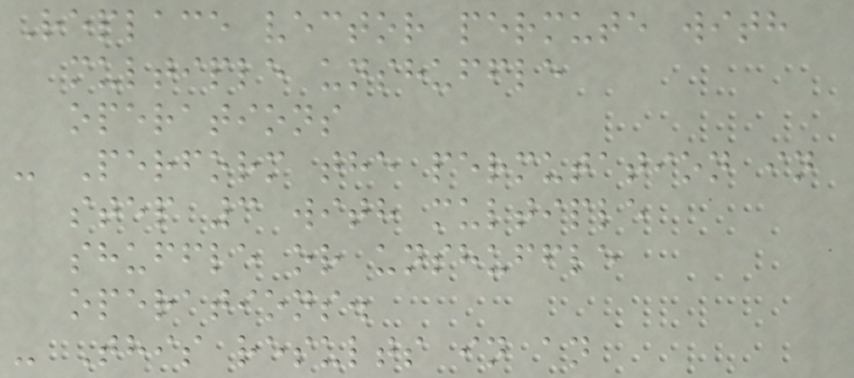Replace vector permute with
multiple unshuffle
operations
- Perform the permutation in
step 3 with multiple
shuffle or unshuffle
operations.
- This results in an
